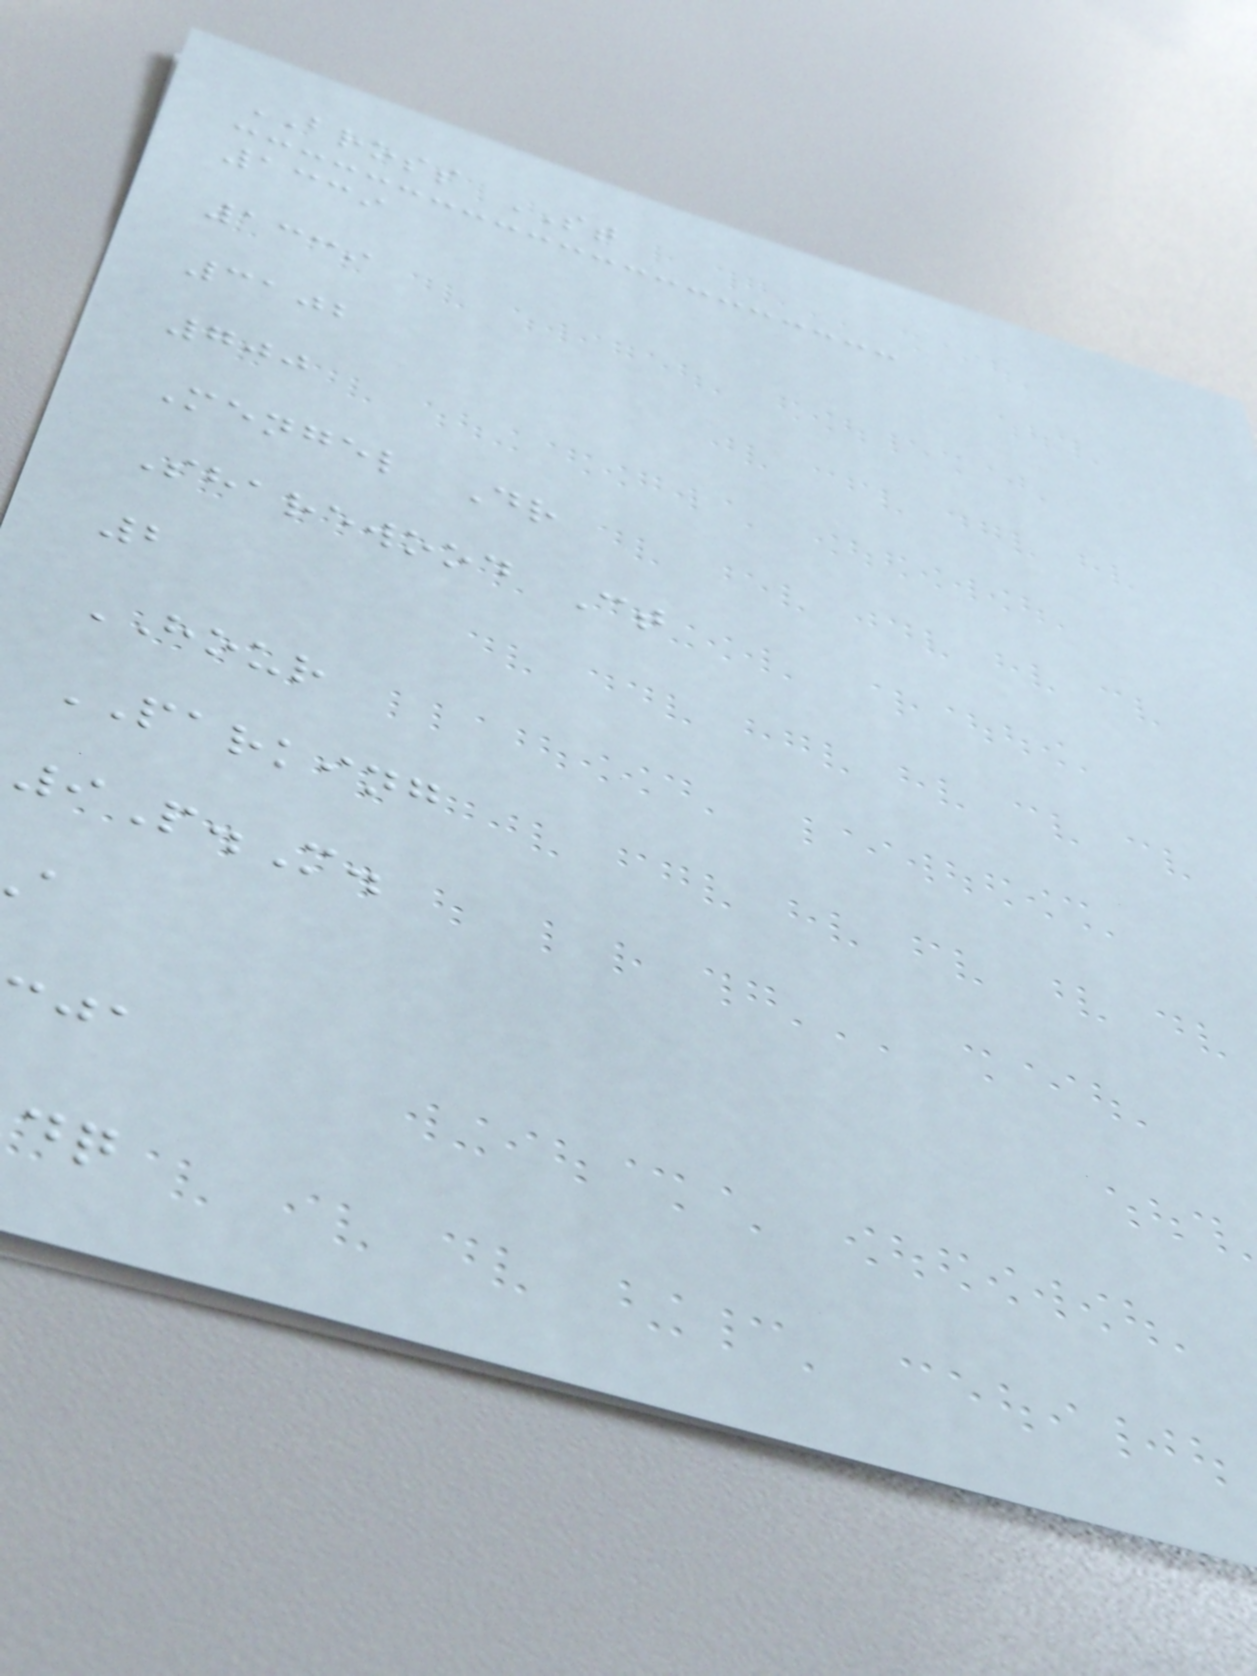BROSS ST
1339
1339
3102
700
Mengel Dr
Sharewood Ct
2
HOUR
PARKING
9P.M.
